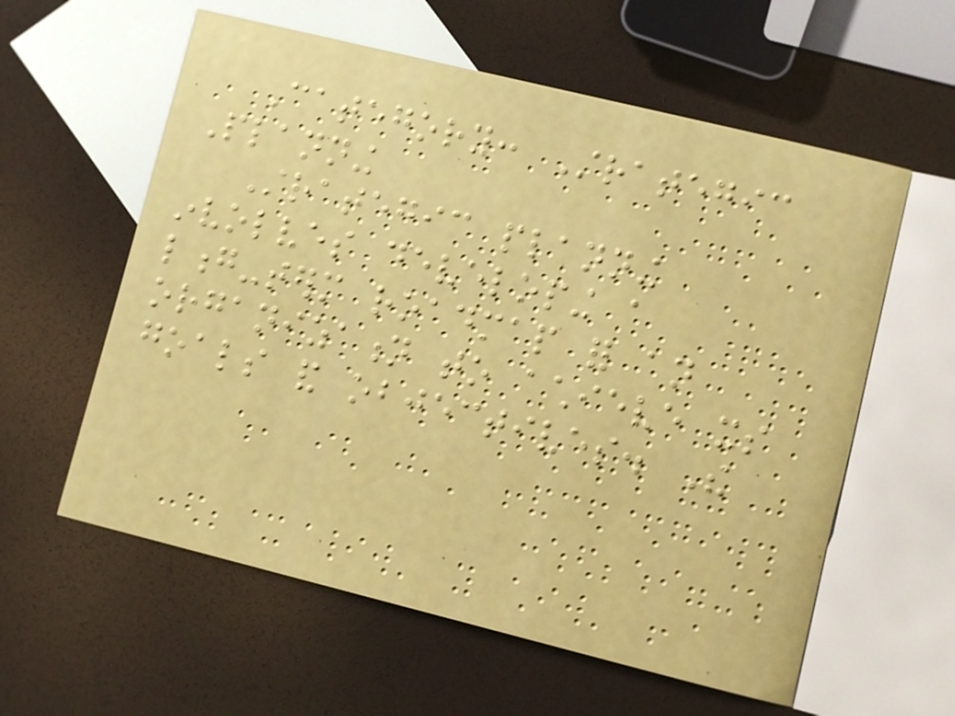Category: Strategic
Planning
Strategic planning
involves developing a
long-term roadmap for an
organization to achieve its
goals and objectives. The
